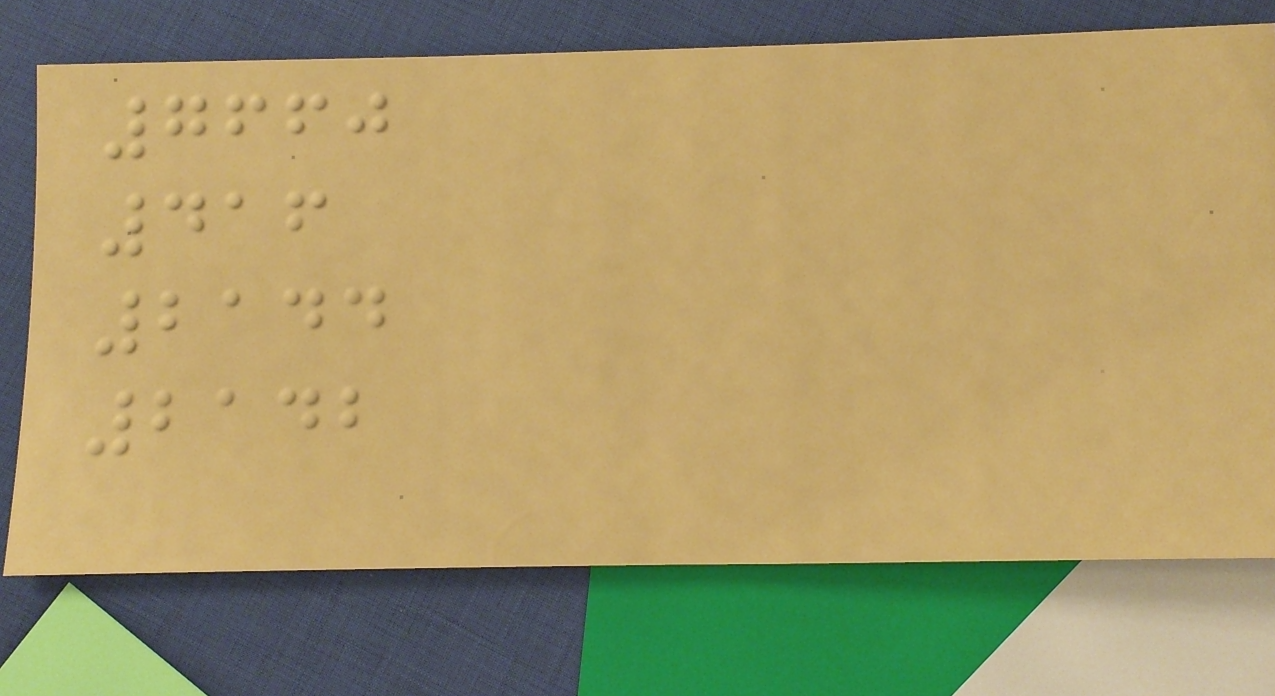7660
416
2144
2142
